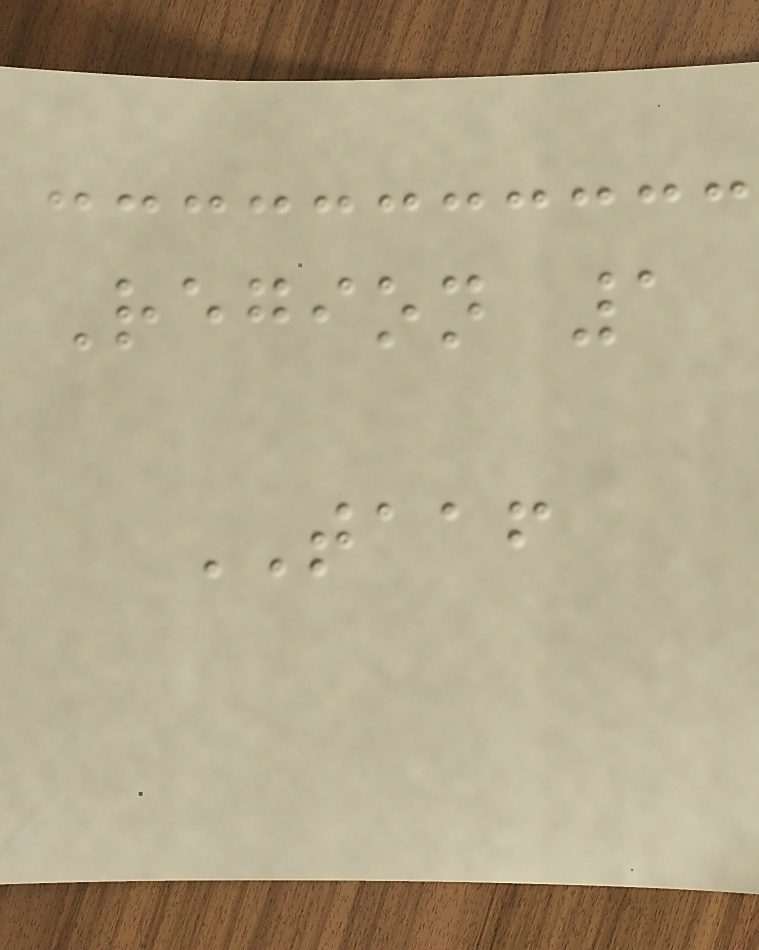Region 1
TAAF
